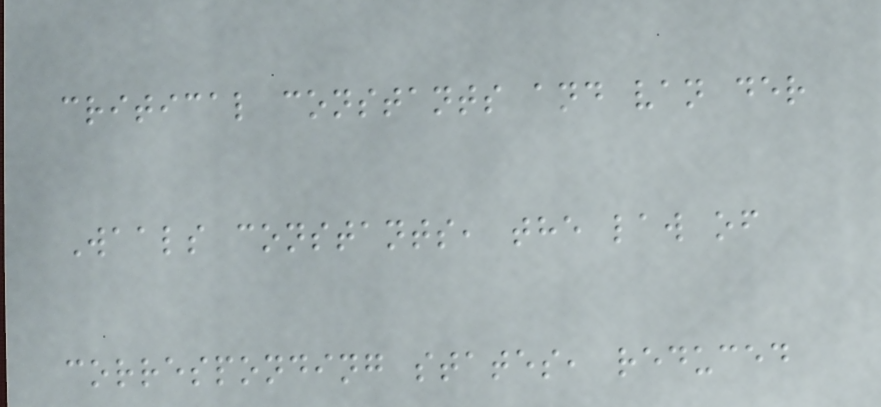critical constants and van der
Waals constants, the law of
corresponding states, reduced
